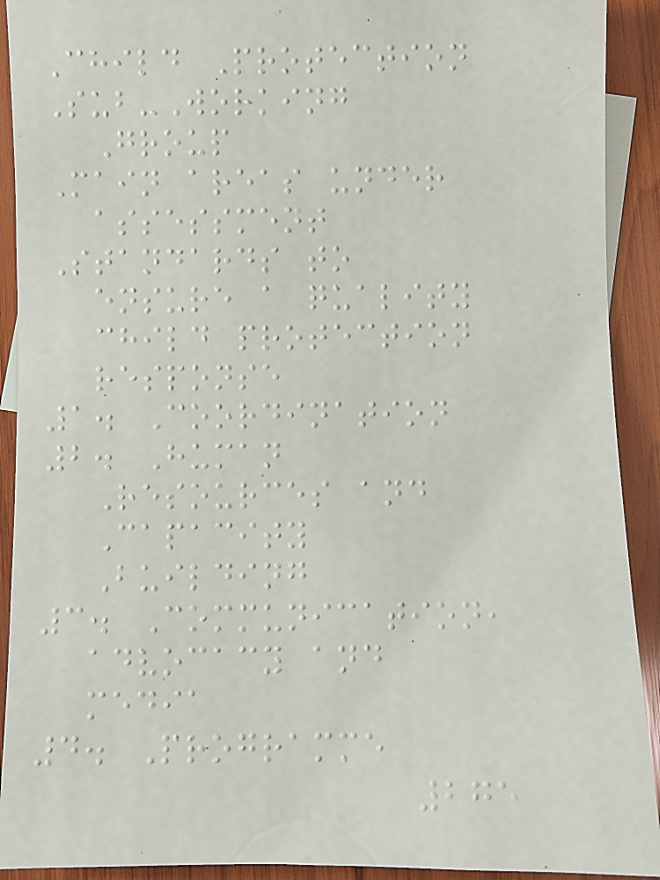Child Protection
Sub-Working
Group
Main areas under
assessment
Standards to
ensure a quality
child protection
response
1. Coordination
2. Human
Resources and
Capacity
Building
3. Communication,
advocacy and
media
4. Programme
275
